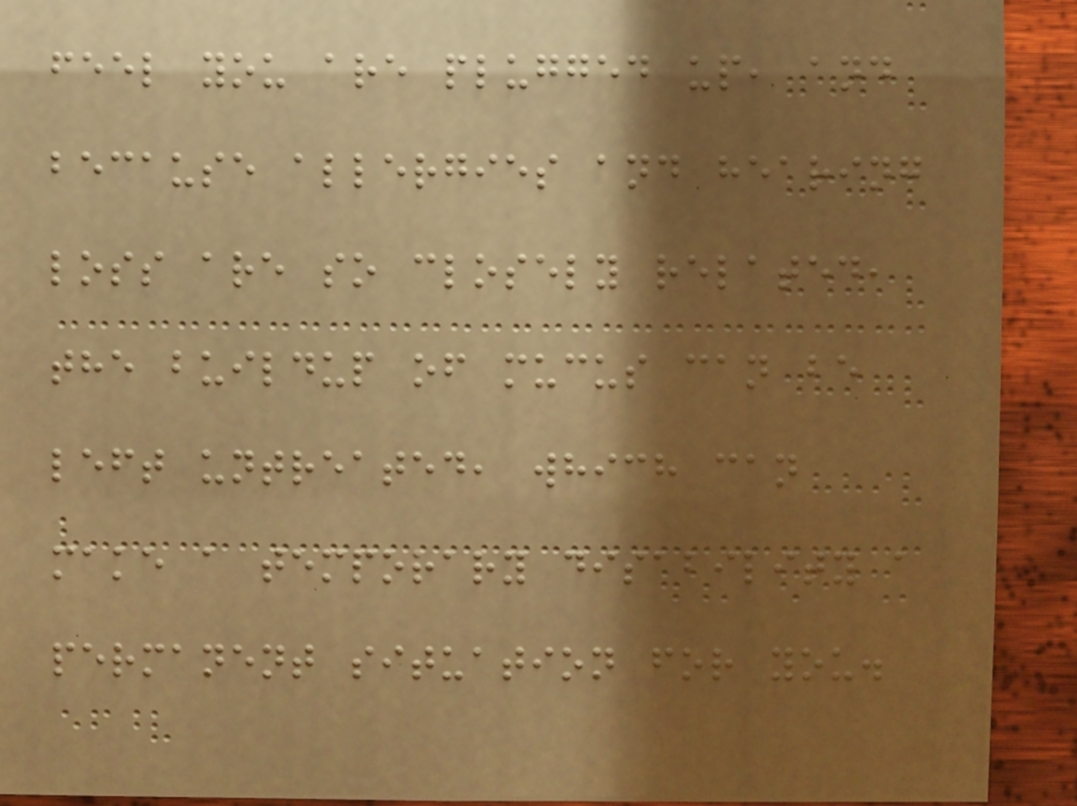feel you are plugged up, and
because allergies and hearing
loss are so closely related,
the buildup of mucus can be
left untreated, which can
make a temporary disability a
permanent situation for you.
